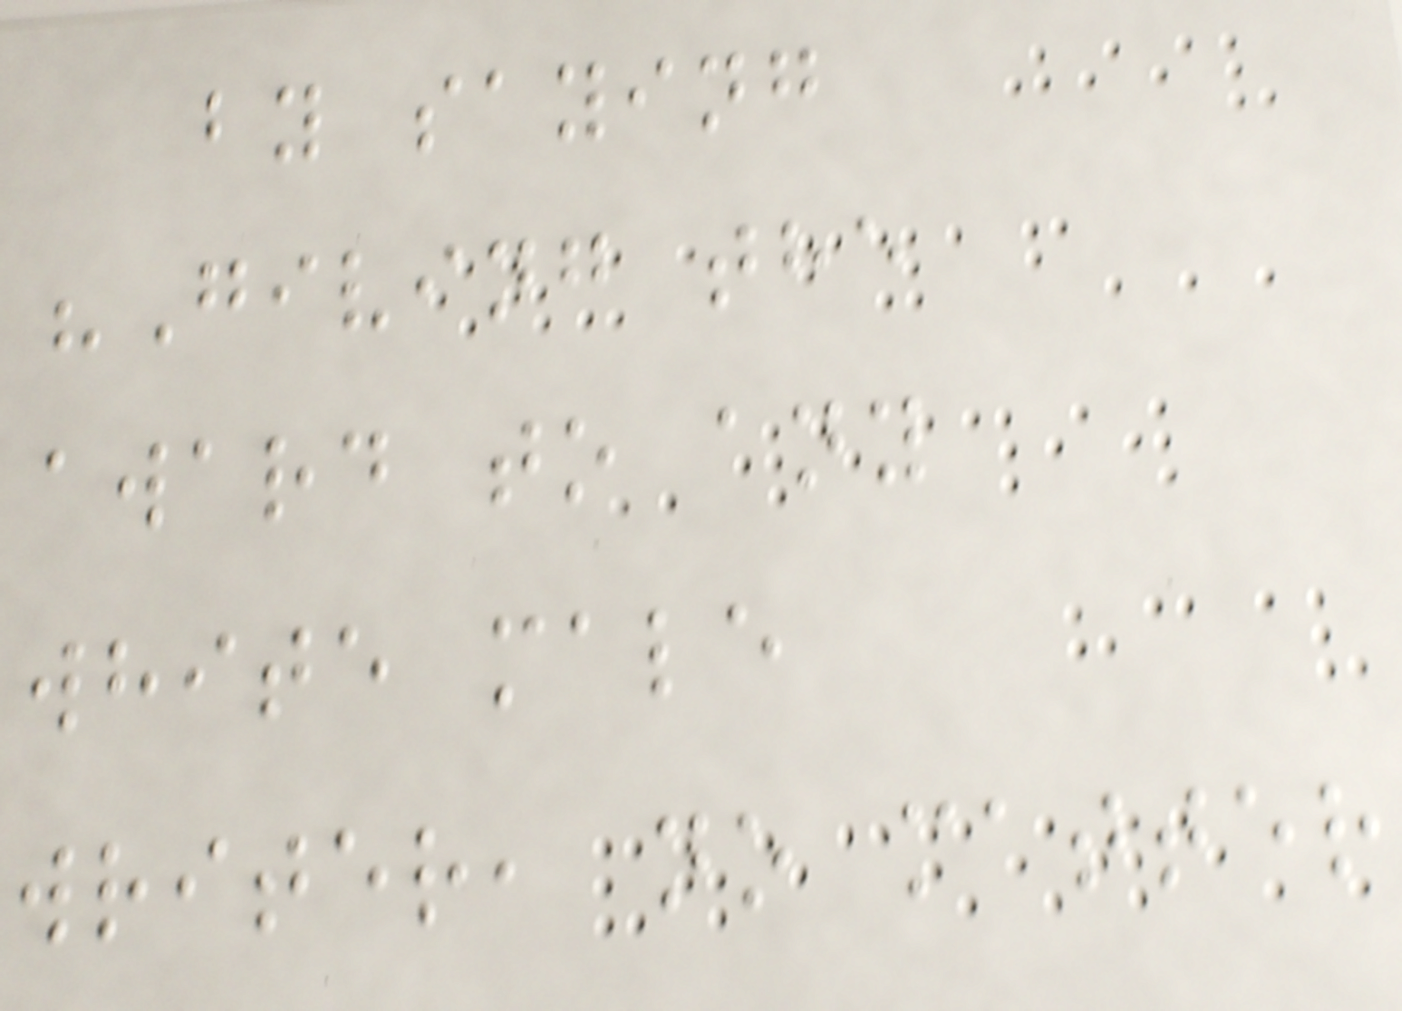by saying
"Giving the
award to any
white male
writer, no matter
